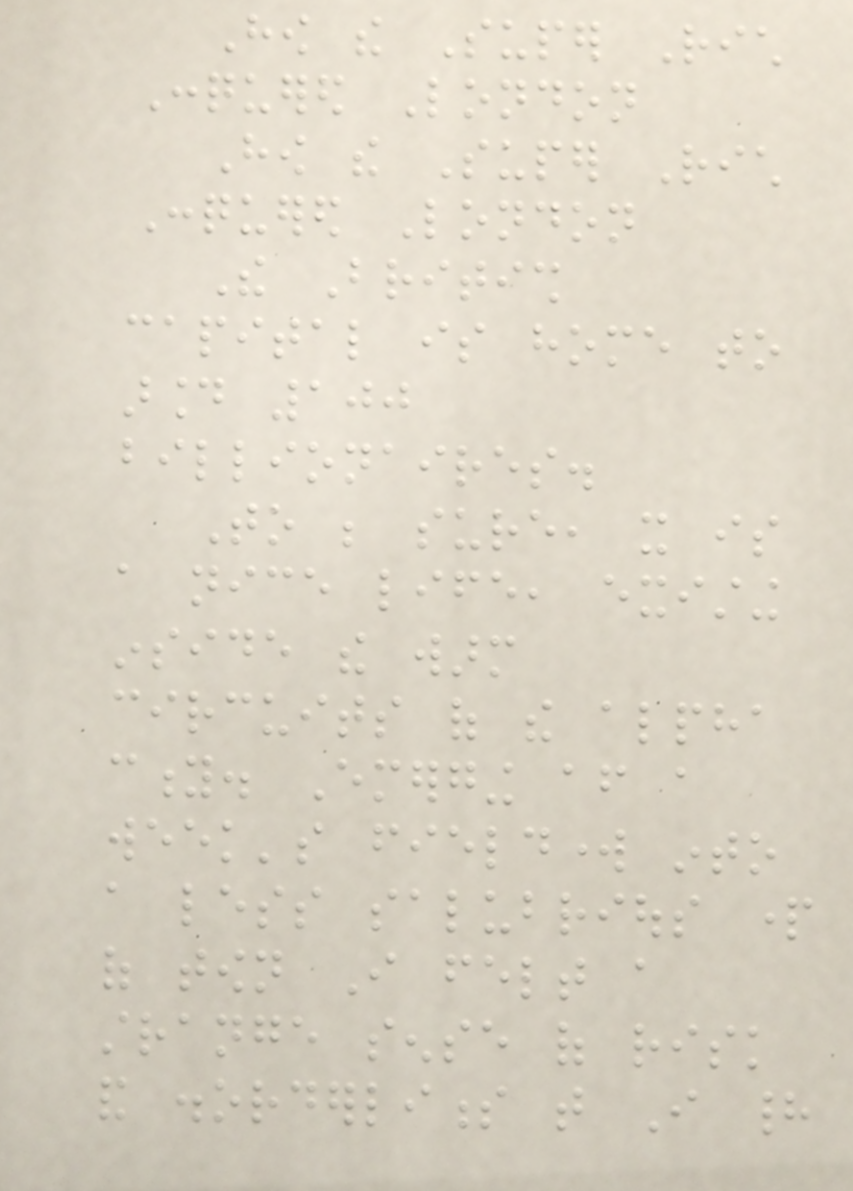How the Super Rich
Conquered London
How the Super Rich
Conquered London
The British
capital is home to
around 100
billionaires.
To be sure, it is
a nice life, existing
inside the warm
circuits of the alpha
city. Emerging after a
week's fieldwork into
a less salubrious part
of town I felt a
strange sense of risk
and disorderliness that I had
